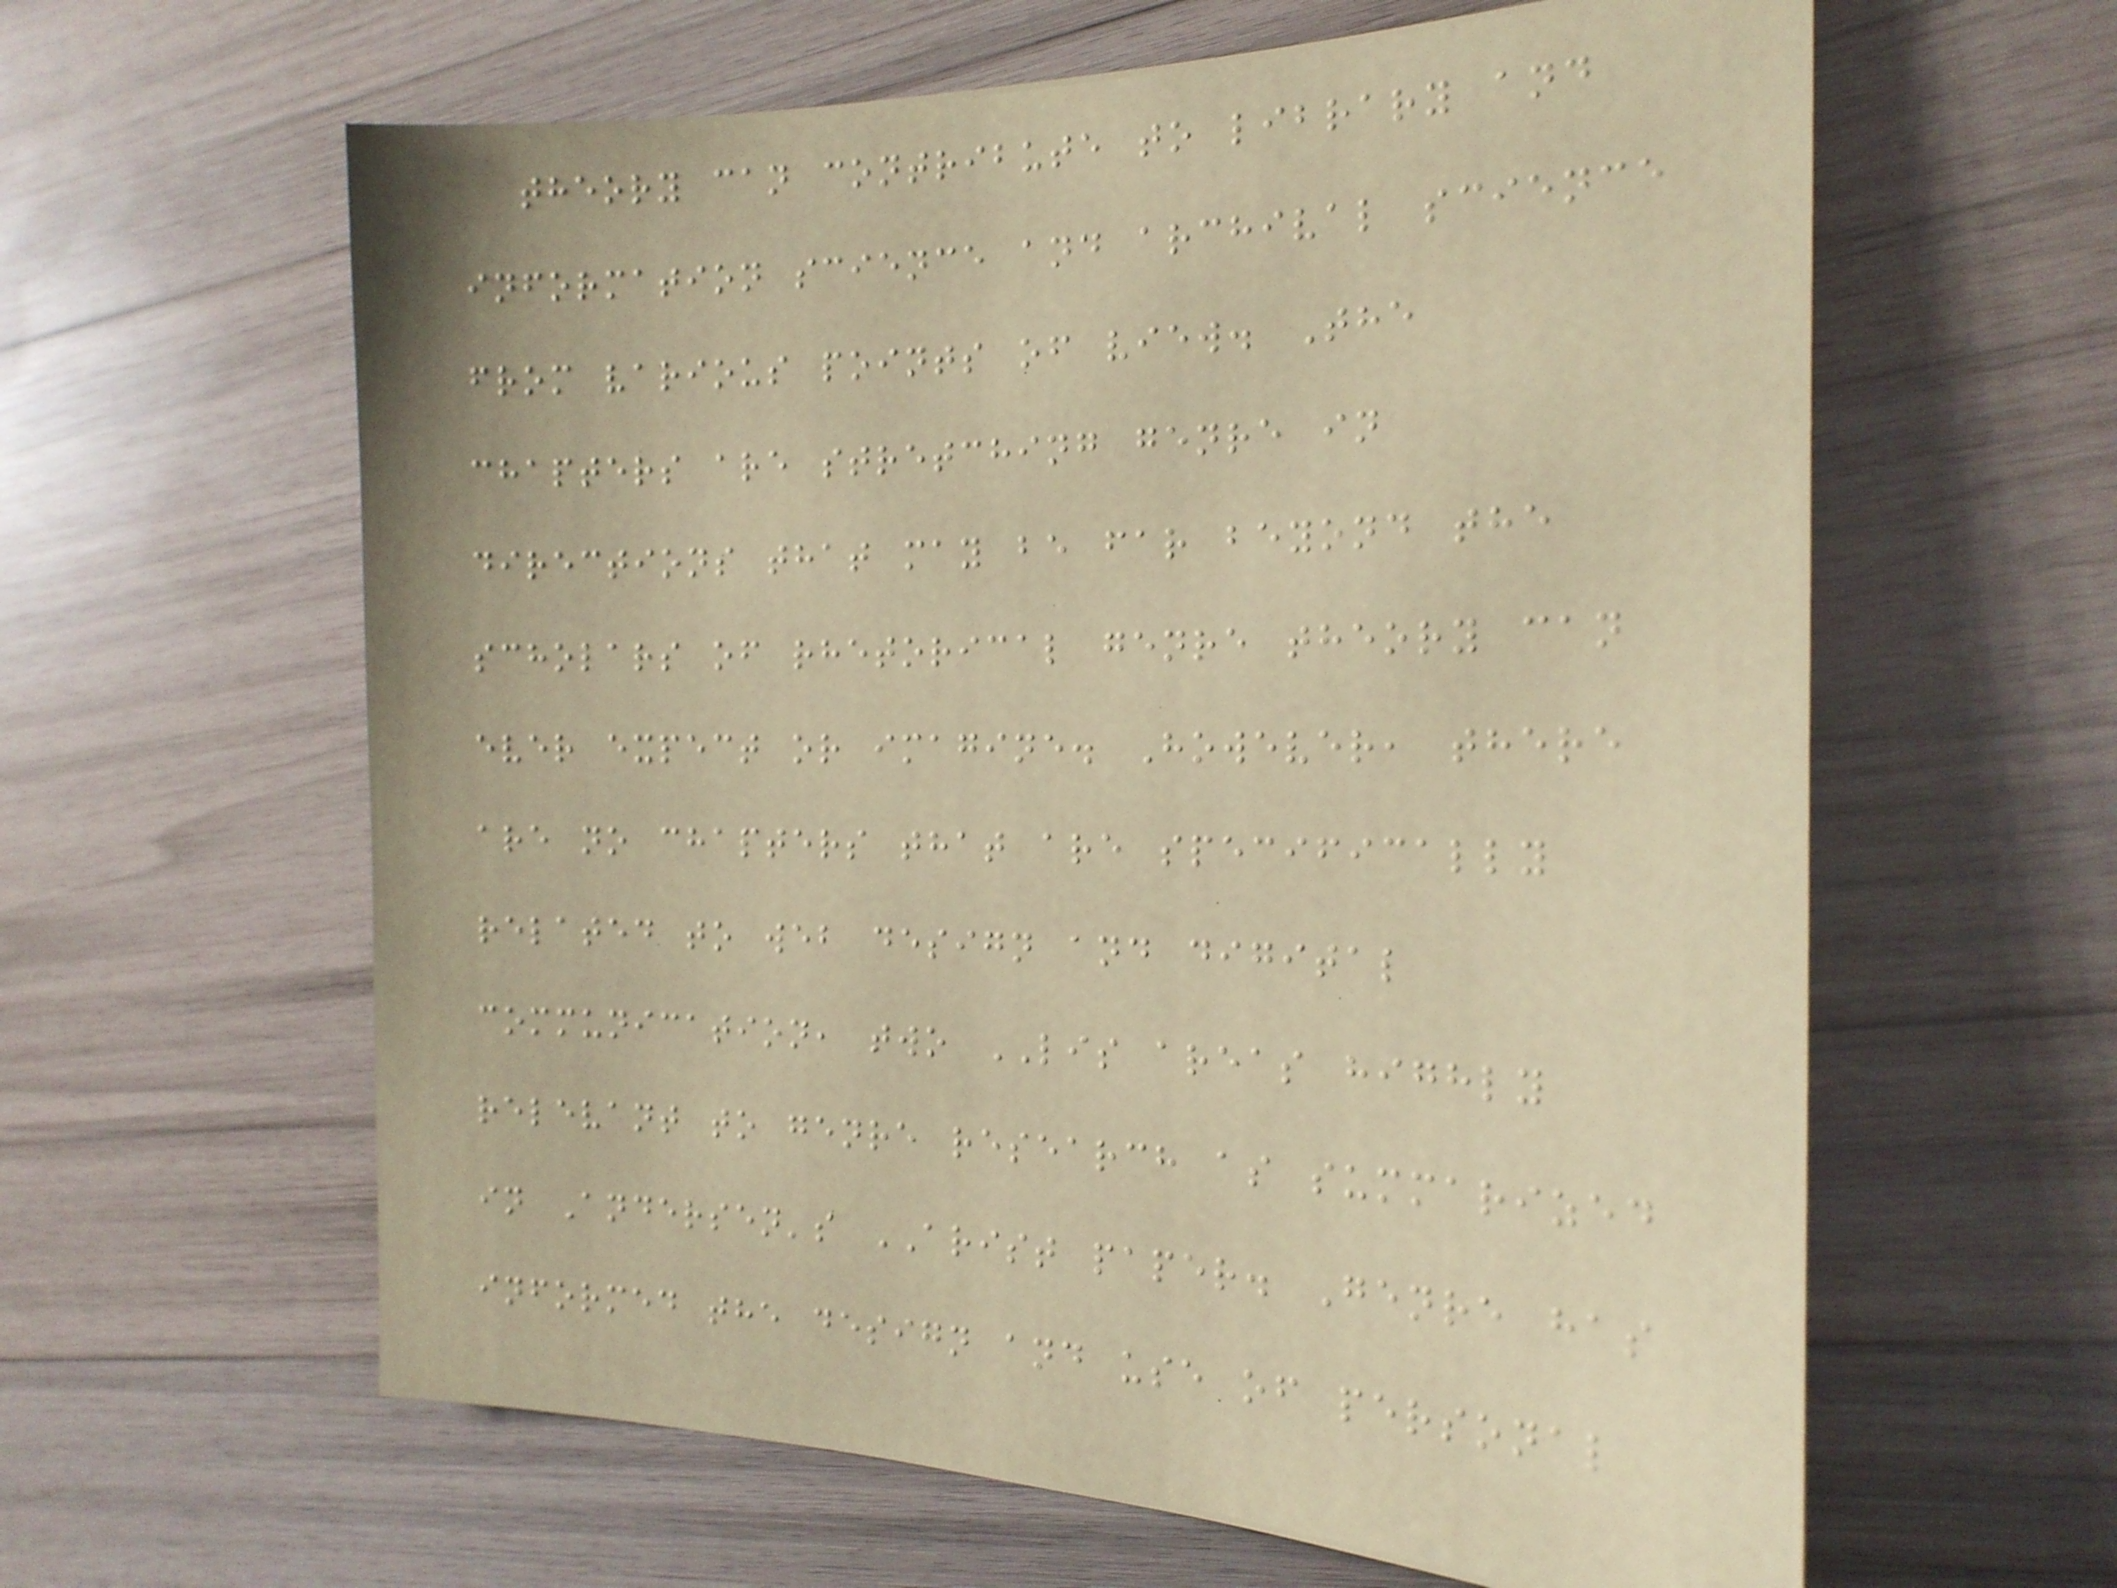theory can contribute to library and
information science and archival science
from various points of view. The
chapters are stretching genre in
directions that may be far beyond the
scholars of rhetorical genre theory can
ever expect or imagine. However, there
are no chapters that are specifically
related to web design and digital
communication, two LIS areas highly
relevant to genre research as summarized
in Andersen's ARIST paper. Genre has
informed the design and use of personal
